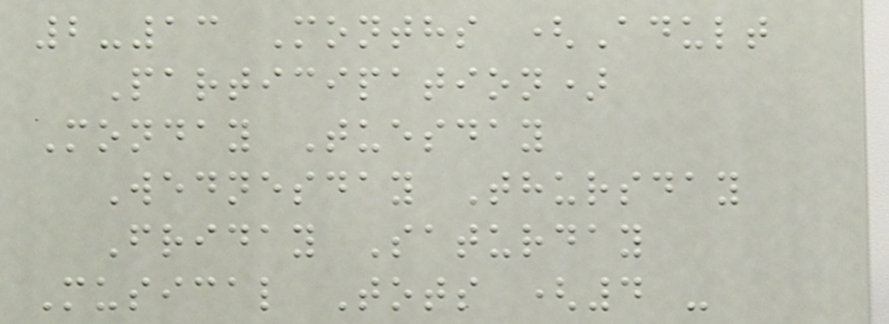2-13 Months (Adult
Participation)
Monday Tuesday
Wednesday Thursday
Friday Saturday
Musical Tots (4 -
